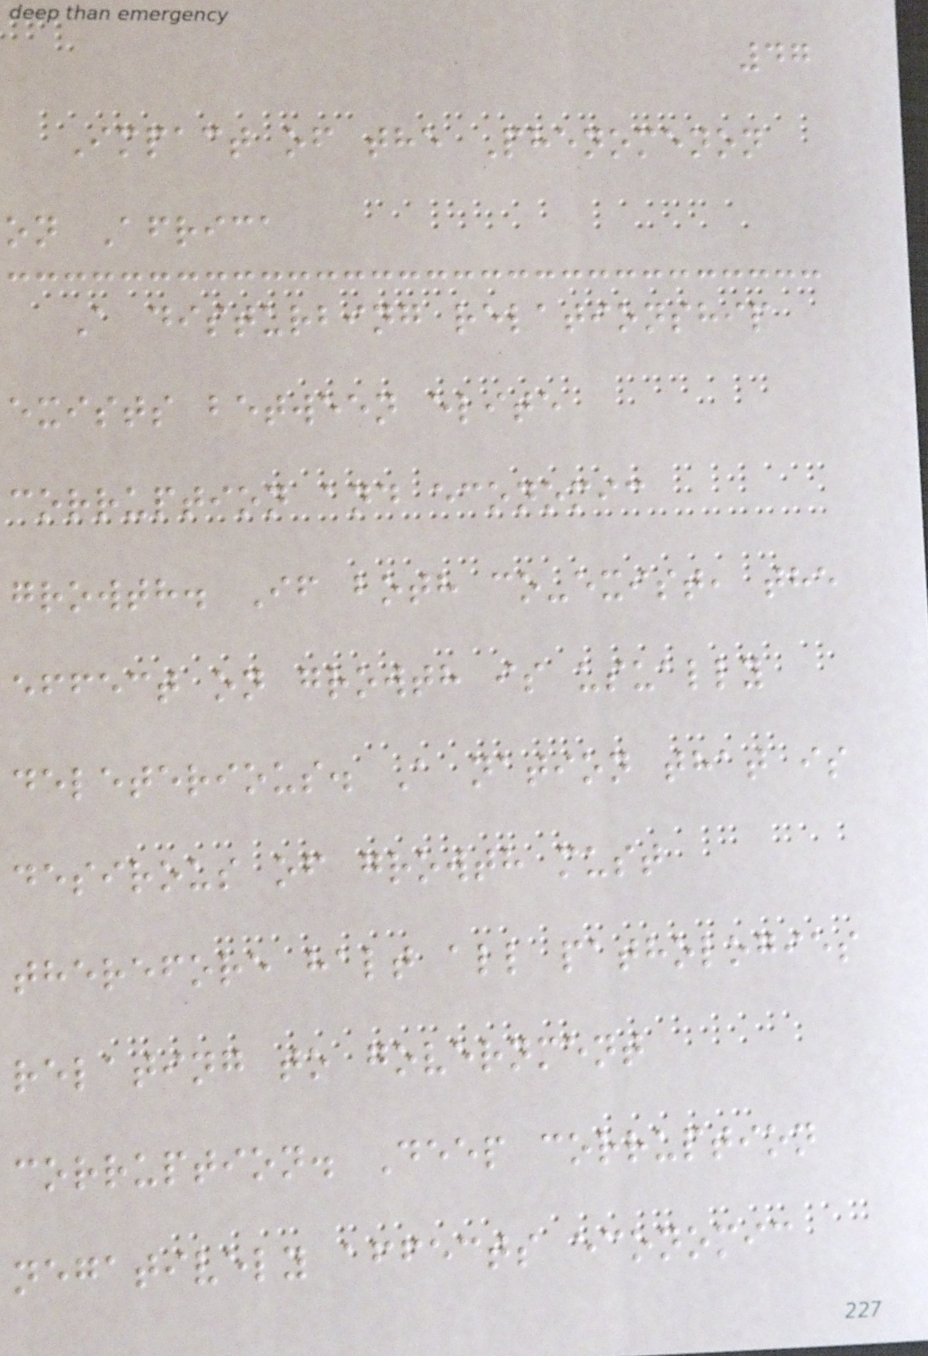47
Impact of the Phenomenon
on Africa
A disturbing relationship
exists between elite
corruption and economic
growth. If both co-exist, the
effect on growth is usually
deleterious. A nation that is
desirous of growth must
therefore halt all pathologies
relating to government
corruption. Deep corruption
negatively affects economic
